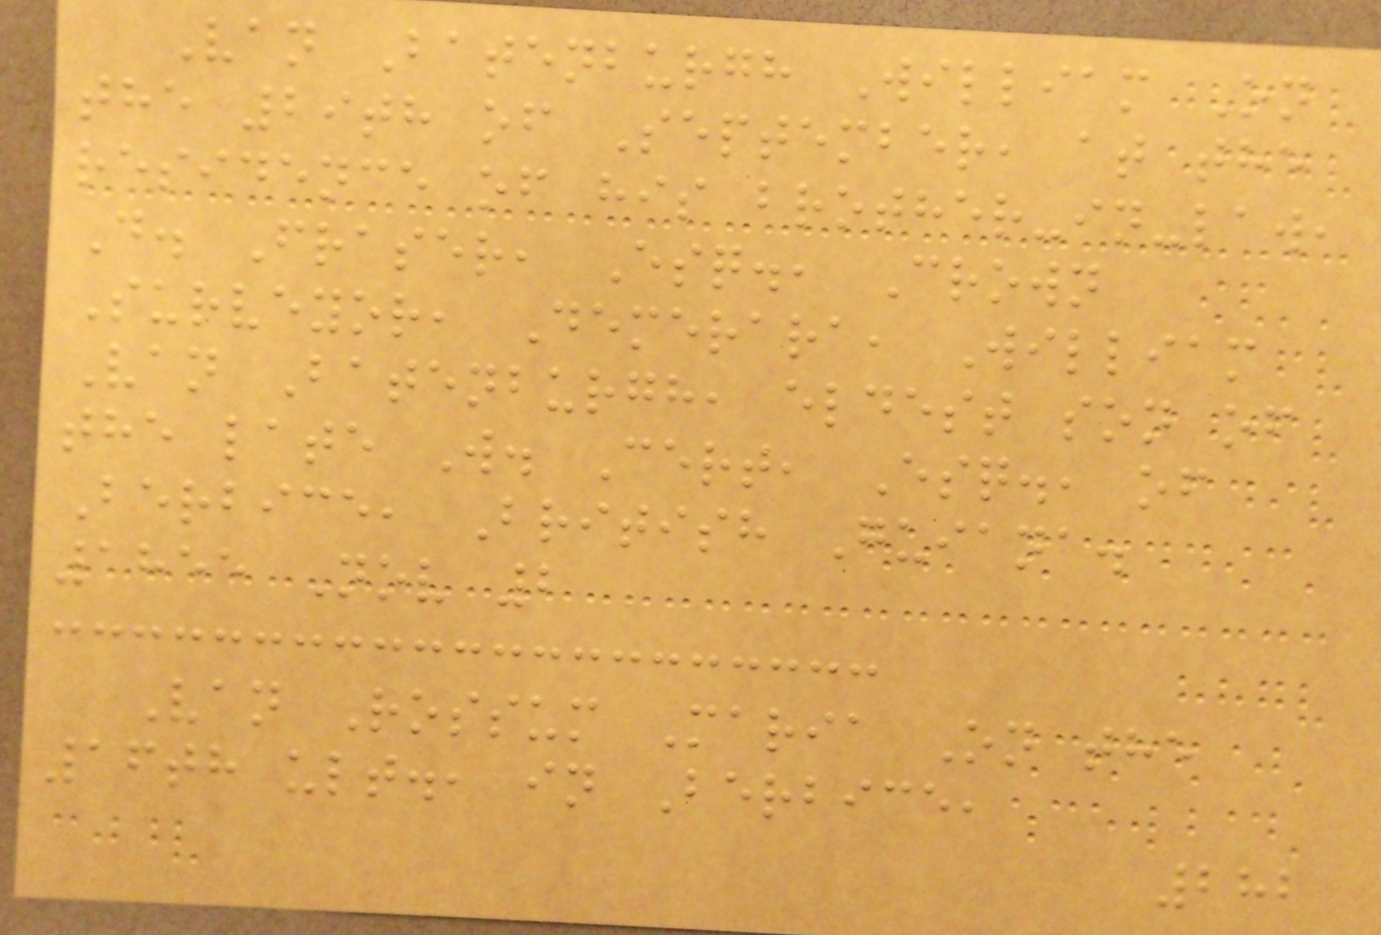Van Batenburgh William On
the 29th of September, at the
residence of his brother-in-law,
D. Fraser, Esq., Crown
Surveyor, Demerara, William
Van Batenburgh, eldest son of
the late W. Cert, Esq., of
Berbice, British Guiana.
1855 Nov 2
Van Rossum Maria On the
16th ult., in Berbice,
282
